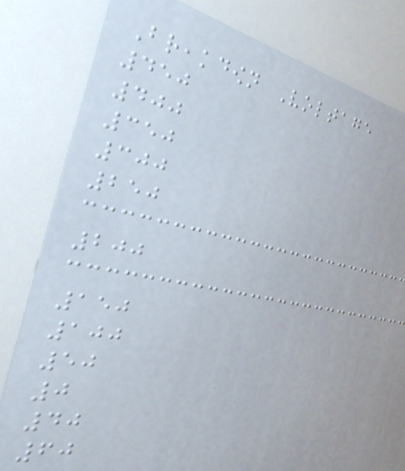Breakdown Voltage
450
400
350
300
250
200
150
100
50
0
40
60
